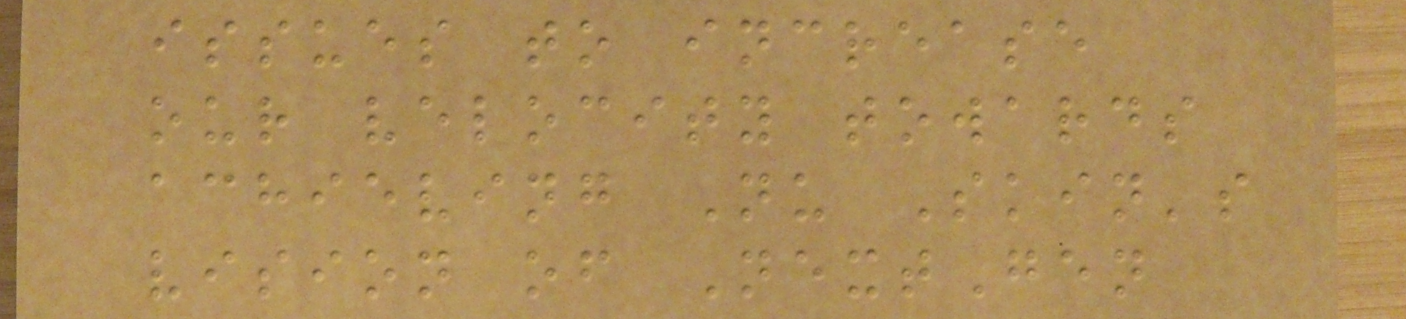issues to increase
our velocity towards
achieving Nu Skin's
vision of NextGen
